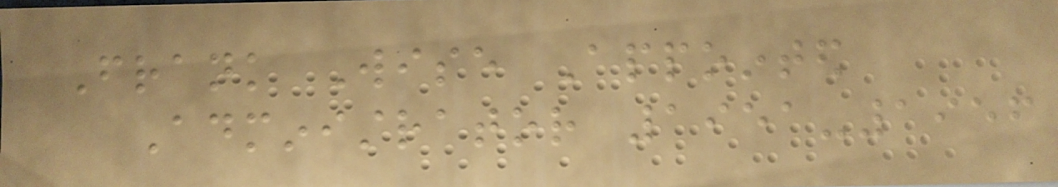Frank Wise Appointed
Administrator 1951-1956
